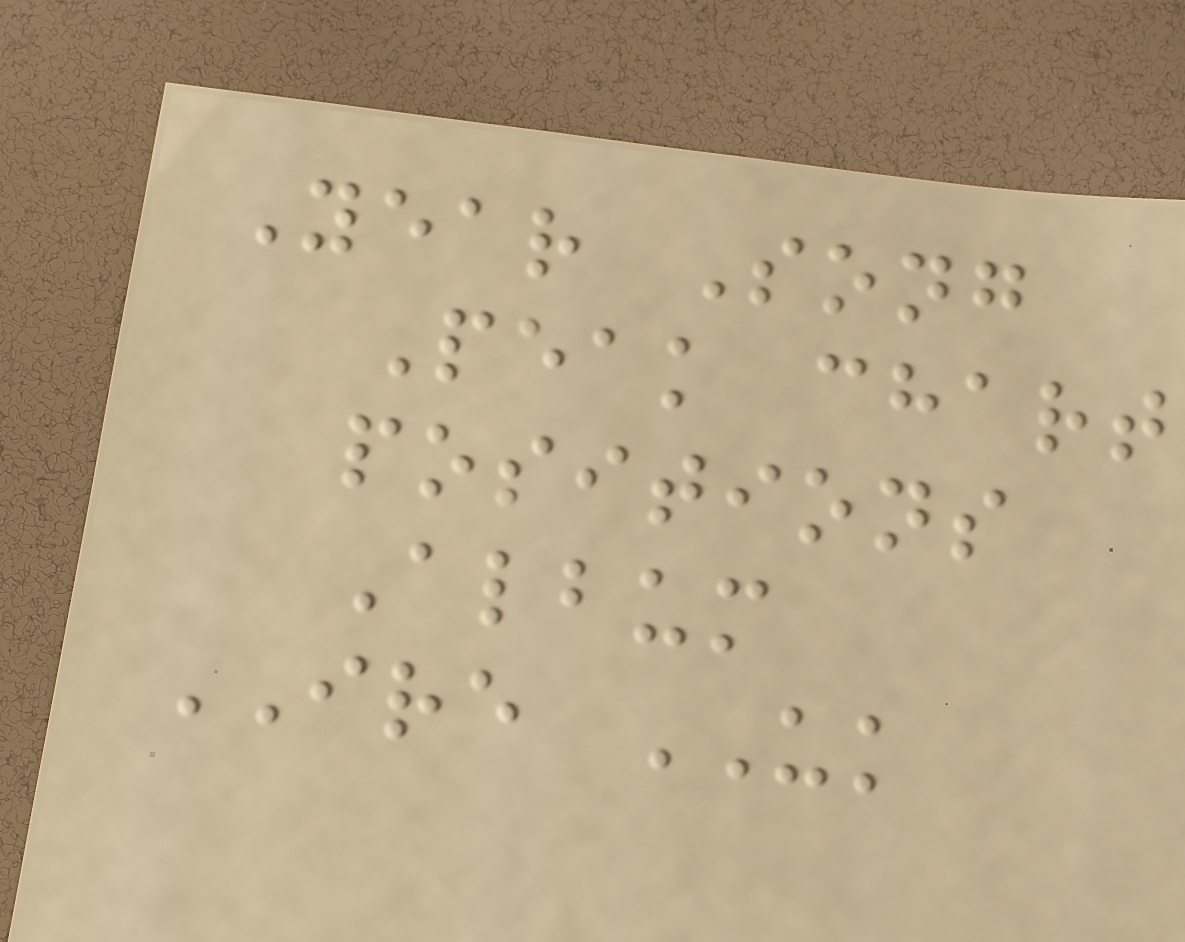Year Song
Peak chart
positions
Album
IRE UK
